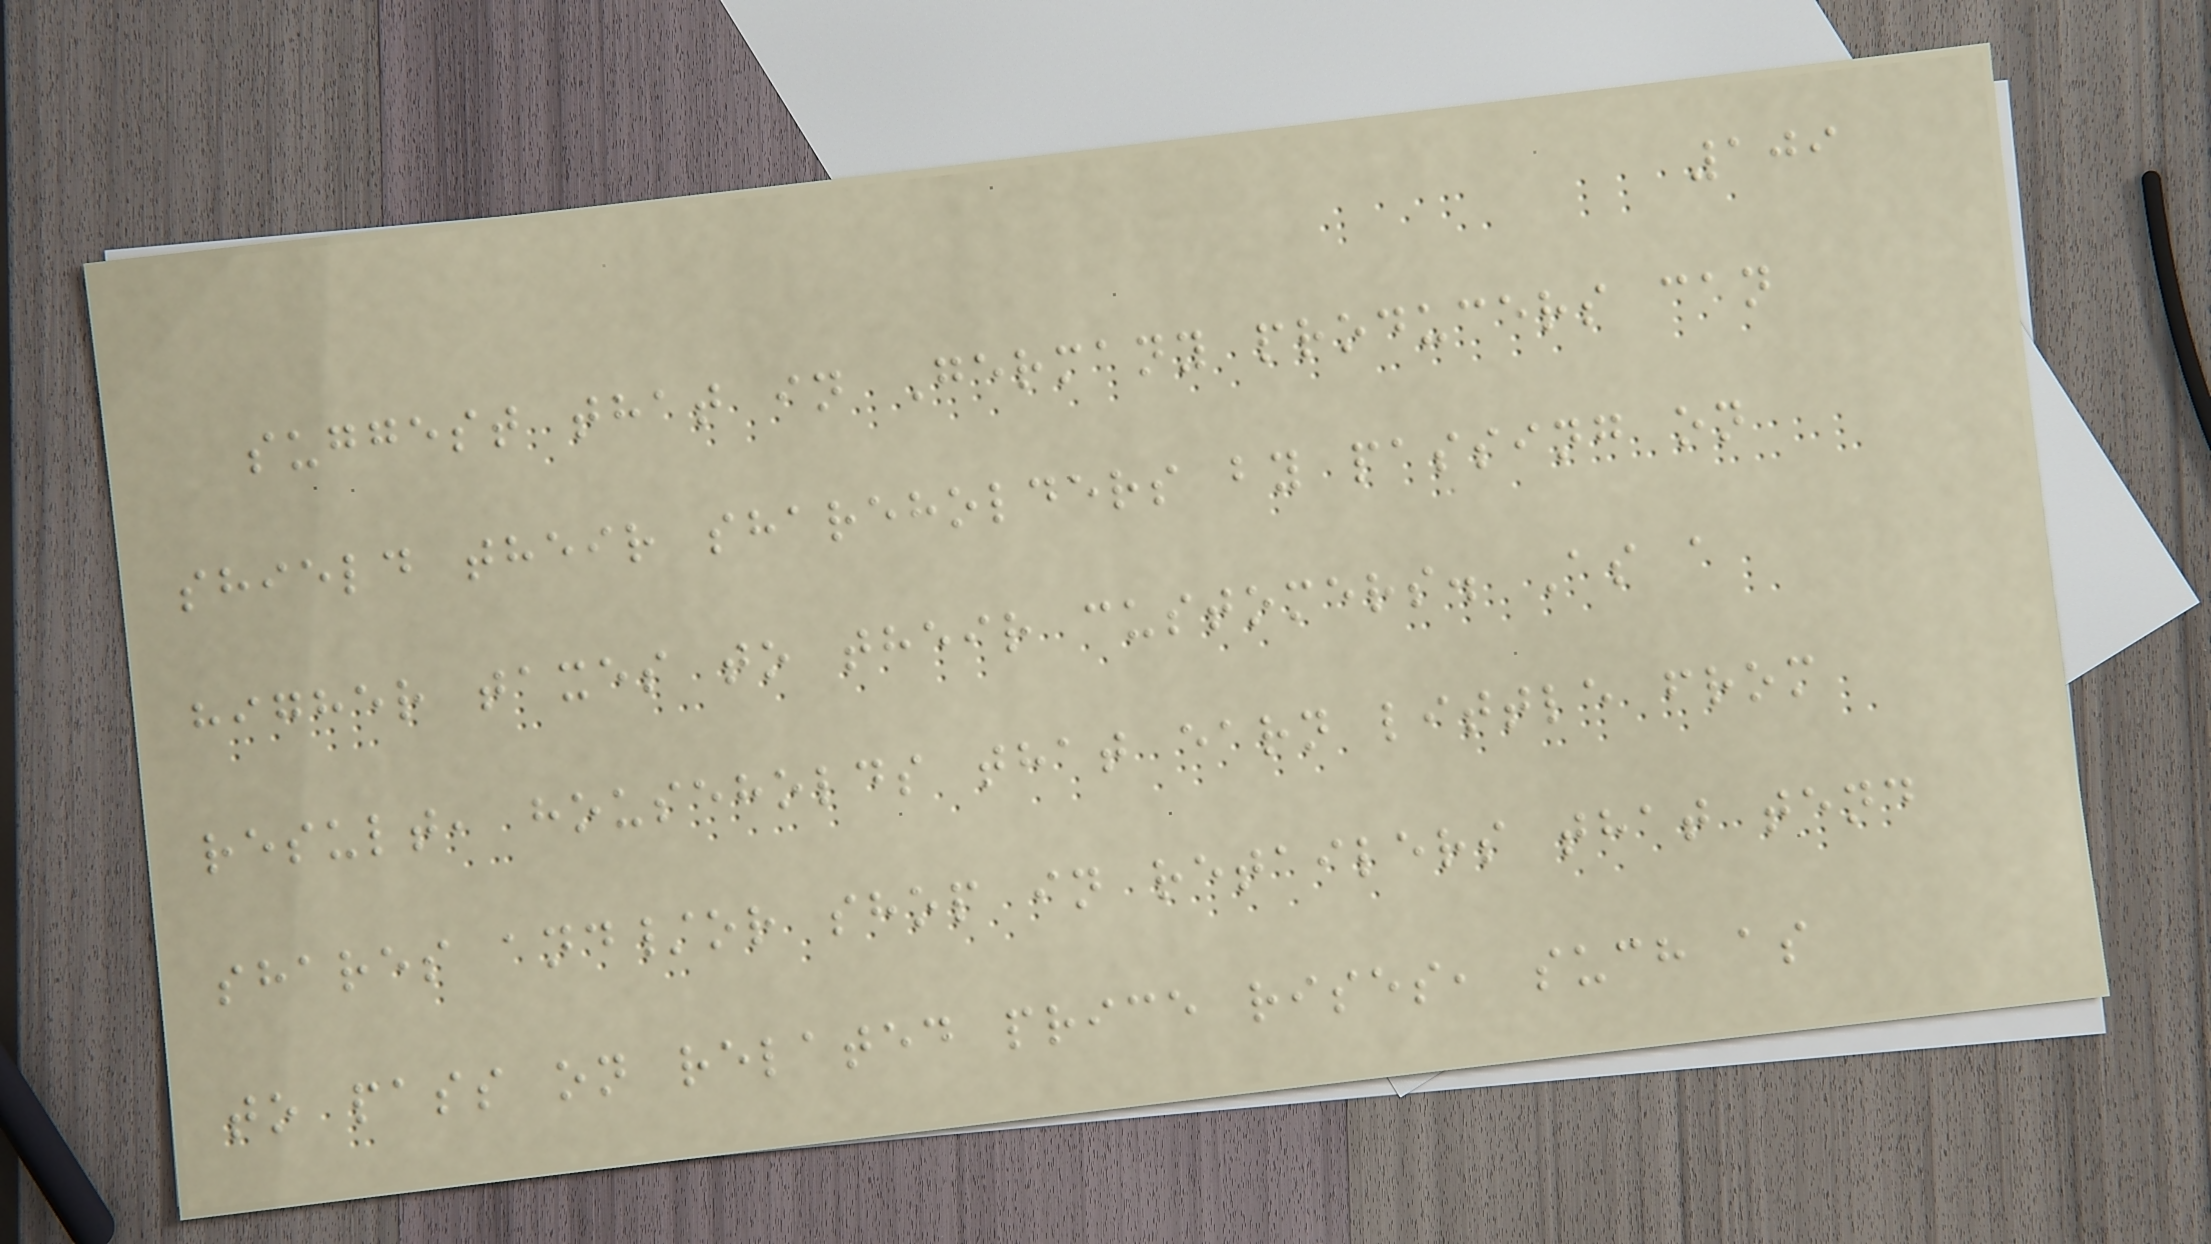109
suggest that in Germany producers can
shield their shareholders by passing on
higher taxes to their customers. As a
result, households that earn little from
shares and/or shop in retailers that tend
to pass on related price rises, such as
